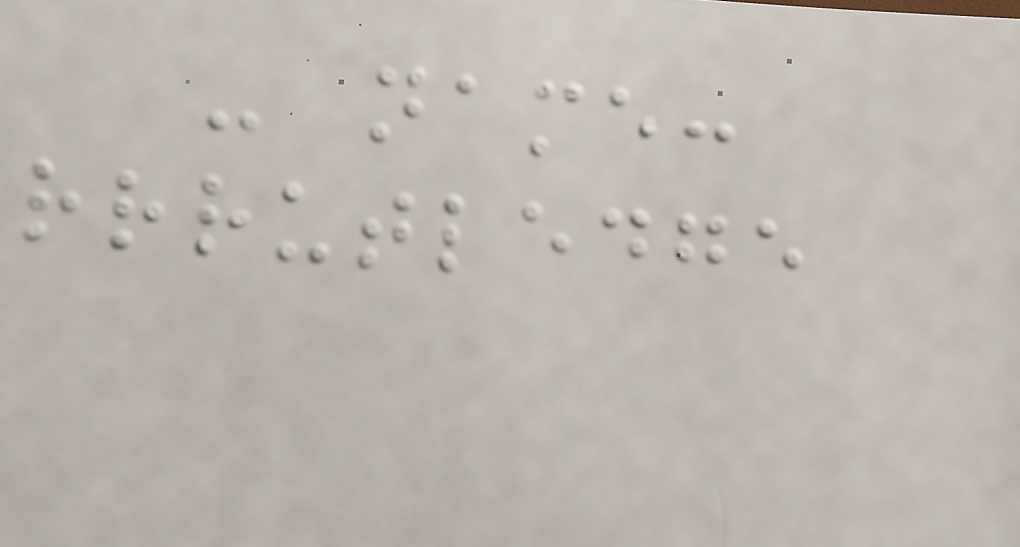- name:
rrrutledge
